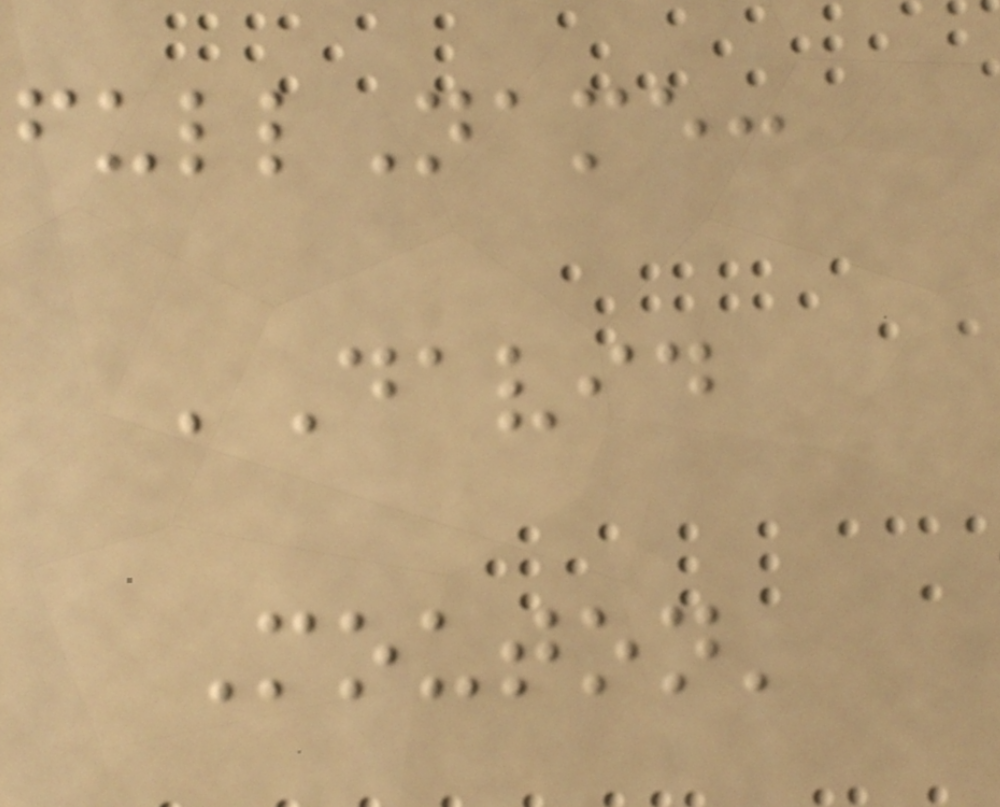fullName:
'David
Mouton'
